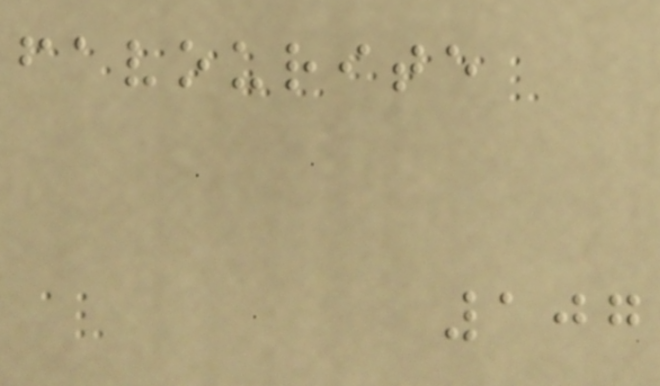favourite
107
